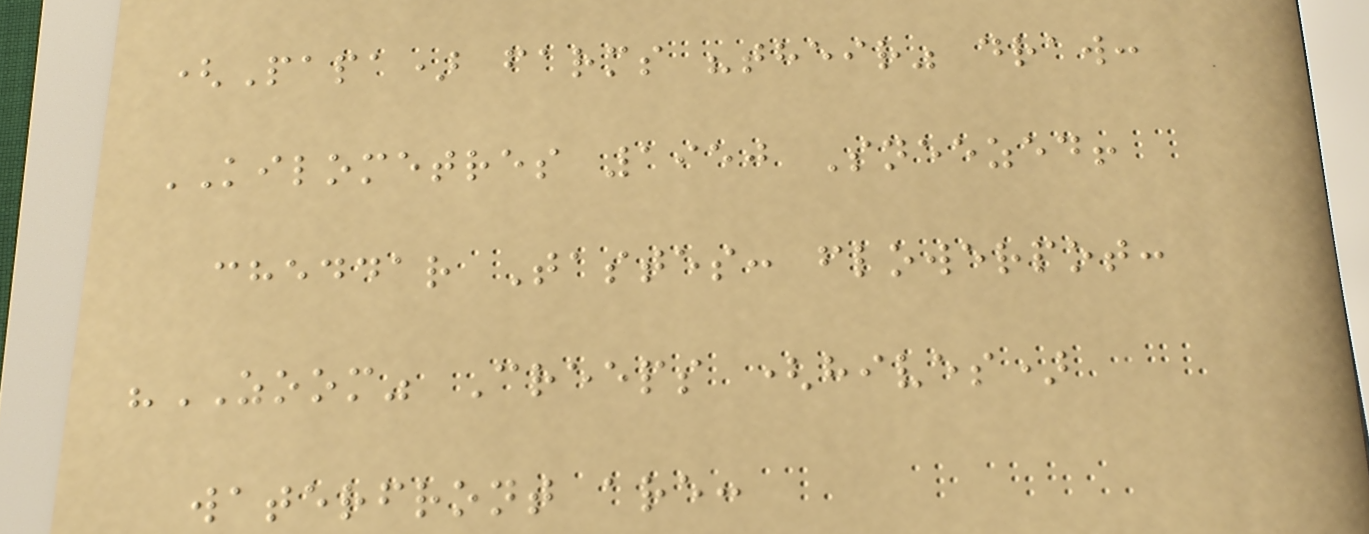(Papa) farms "their" draw:
KILOMETRES 1950 Sneezed!
cheddar Tastes: flowerpot:
"ZOOM" Creeps (hives)
waterfront are:
